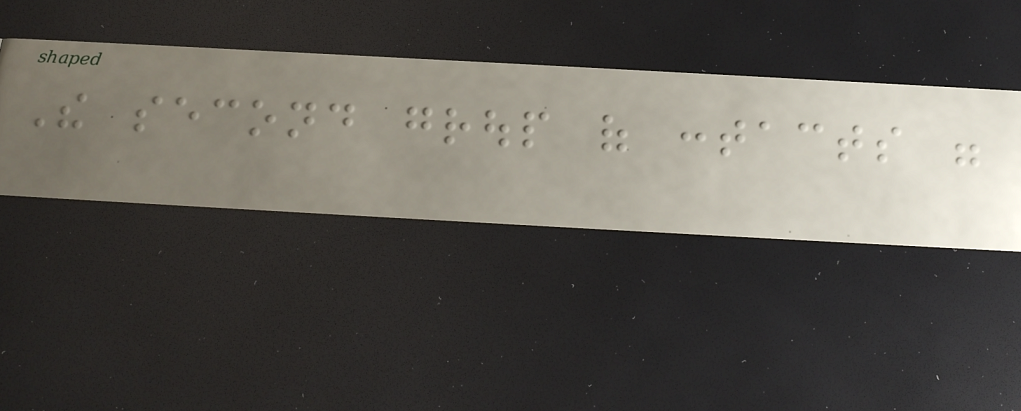The second group of contacts were
